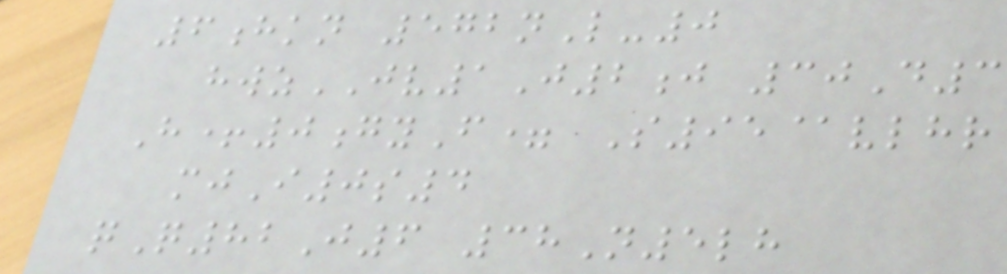6hkn 572nL-0
hwzJV1J2j 30D3
H+0gyF= S95@vlhr
mjI0s4
qQ82J6 38N5lh
